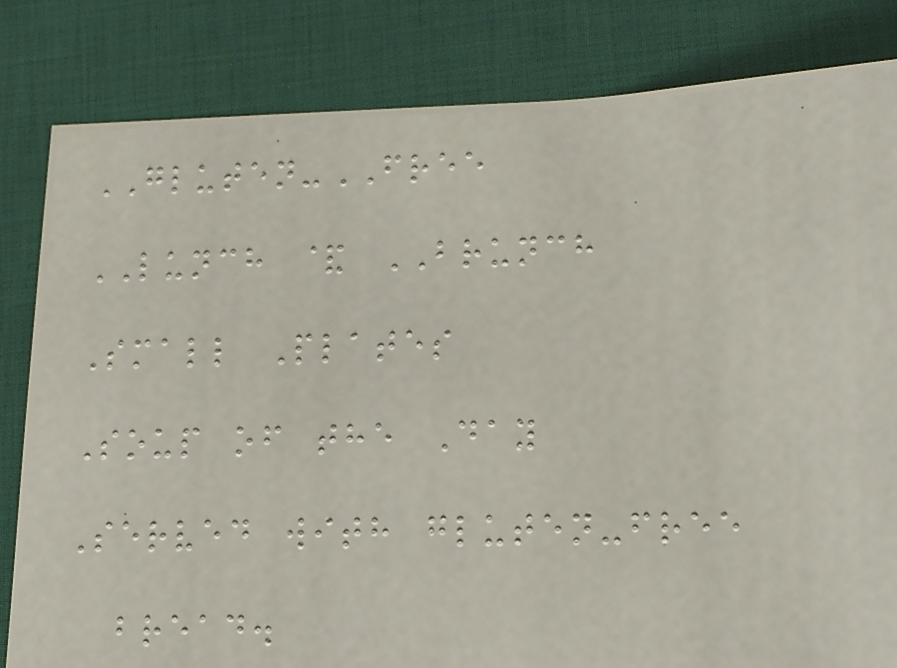GLUTEN-FREE
LUNCH & BRUNCH
Small Plates
Soup of the Day
Served with gluten-free
bread.
